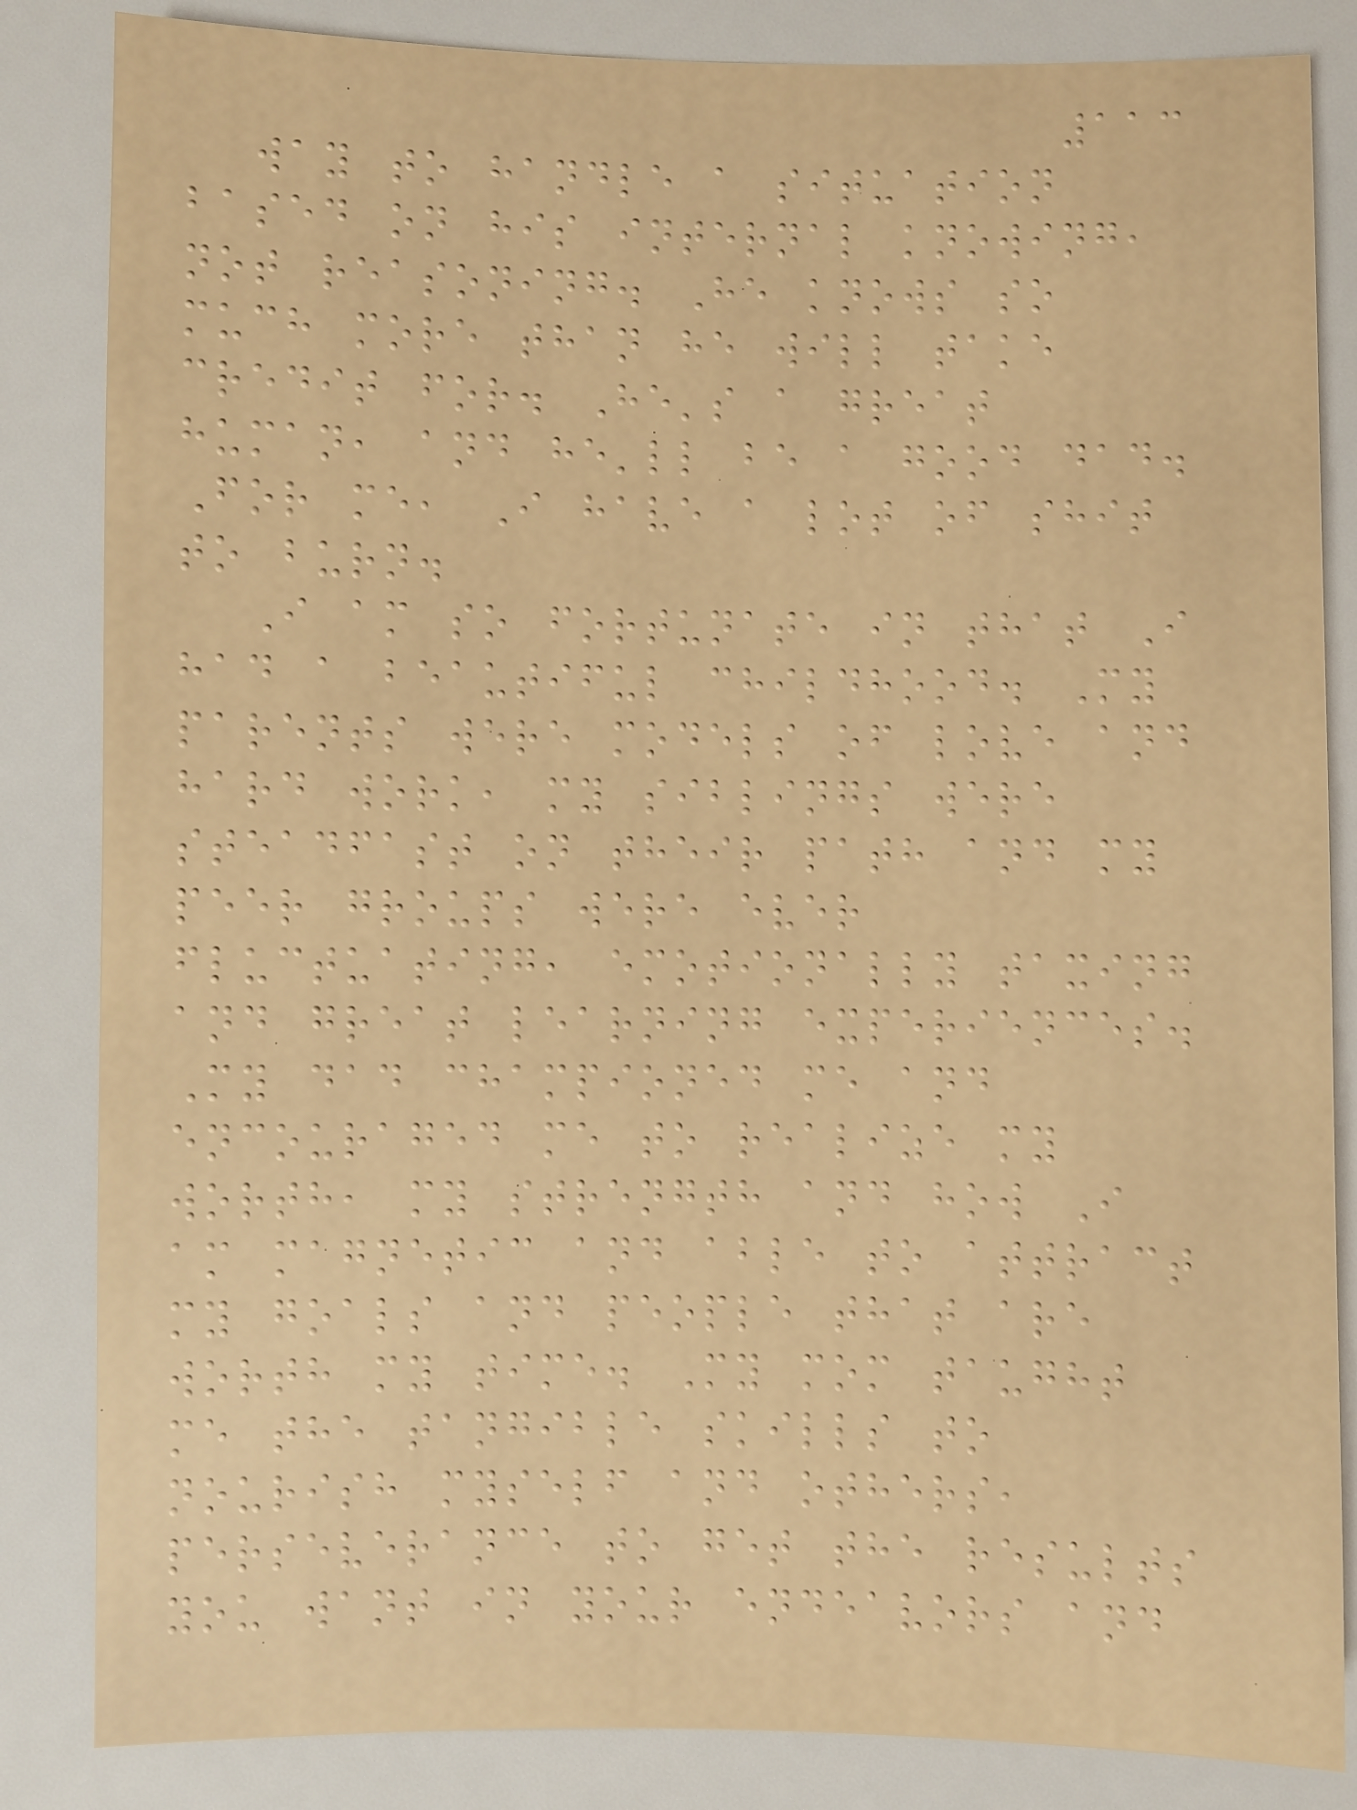113
way to handle a situation
based on his internal knowing,
not reasoning. He knows so
much more than he will take
credit for. He's a great
human, and he'll be a good dad.
For me, I have a lot of shit
to burn.
I am so fortunate in that I
had a beautiful childhood. My
parents were models of love and
hard work, my siblings were
steadfast on their path and my
peer groups were ever
fluctuating, emotionally taxing
and great learning experiences.
My dad championed me and
encouraged me to realize my
worth, my strength and how I
am magnetic and able to attract
my goals and people that are
worth my time. My mom taught
me the tangible skills to
nourish myself and others,
perseverance to get the results
you want in your endeavors and
